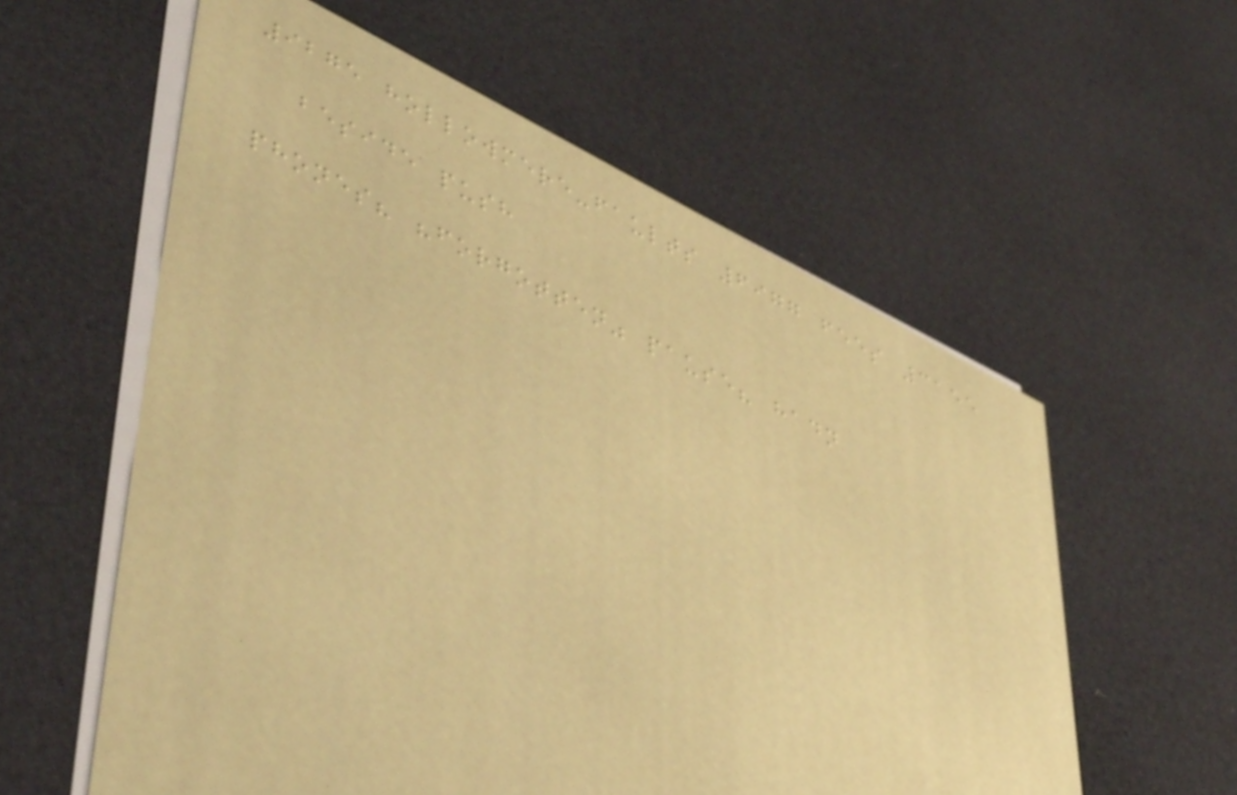9275 hollowmere-faults 6977 fees 3155
beside push
phones? "forgotten" pause? hadn
